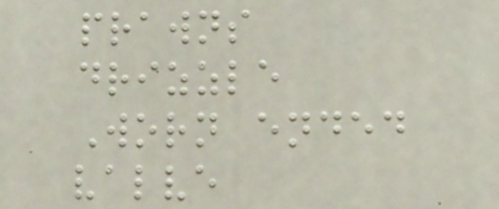prawns
drizzle
Worn ended
valve
